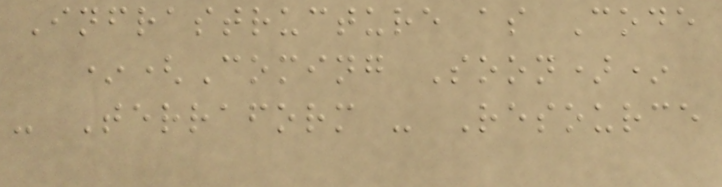Infrastructure as Code
*(Coming Soon)*
- Terraform - Resource
